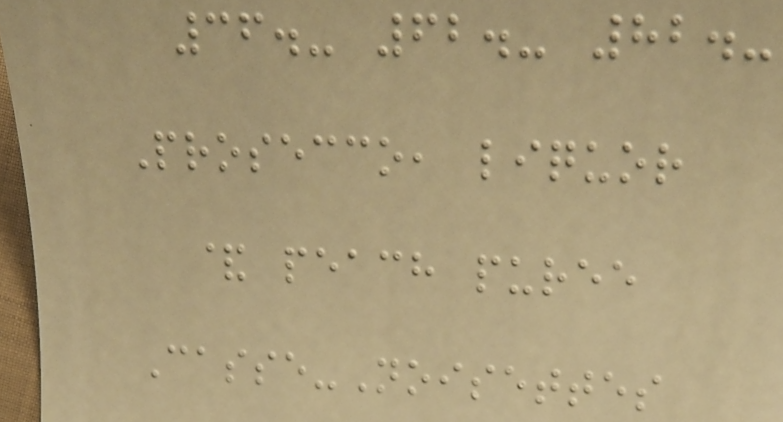36.- 62.- 82.-
Prosecco, liquor
& peach puree
Casse-Noisettes
